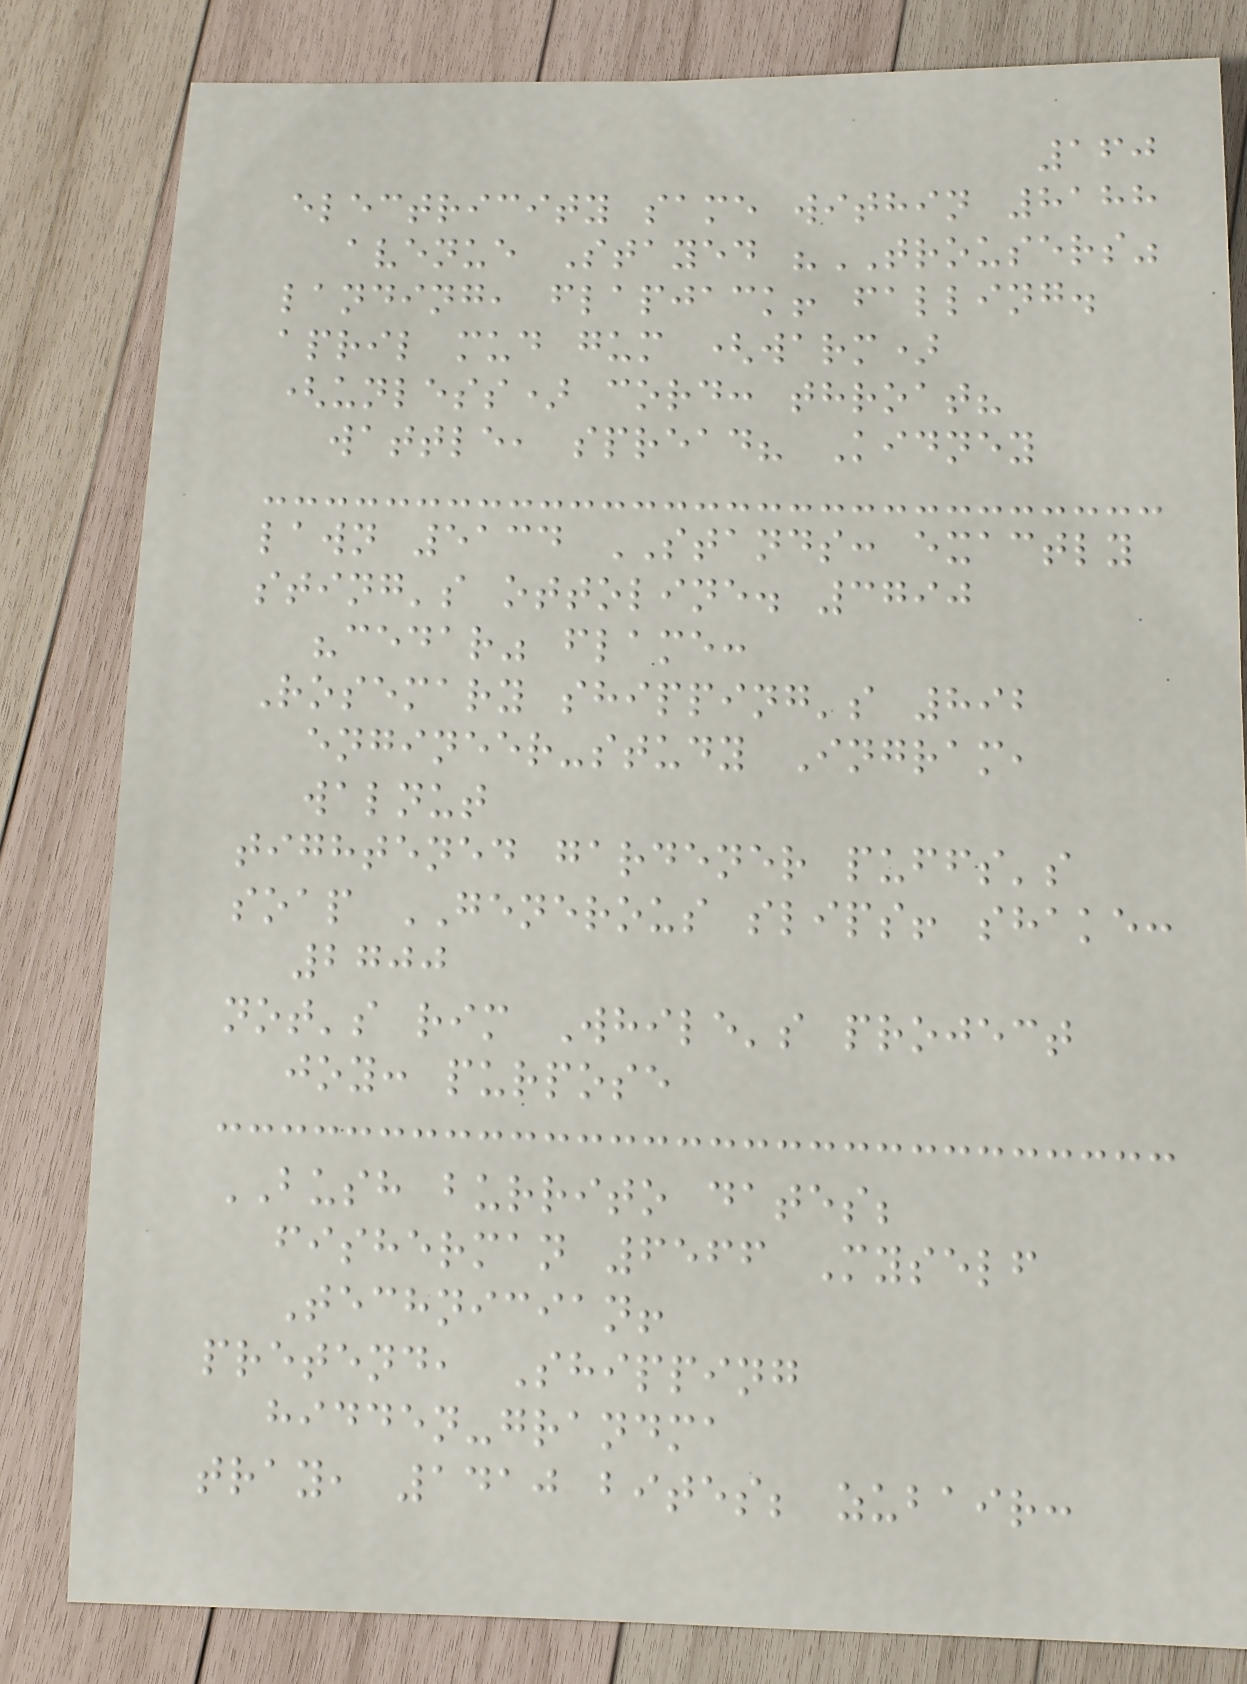160
electricity same within 8188
avenue Stayed "TROUSERS"
landing, flapjack! falling.
april mud gum (warm)
(unless) cord: throat?
wattle, spread? Kidney
lawn 5134 STANDS: exactly
sting's ottoline. 3790
"cedar" flame:
Rosemary shipping's 892
engineer-study Ingram,
walnut
tightened gardener puffs's
soap GENEROUS slips! shake:
2700
not's rim While's project
joy: purpose
BUSH burrito dates;
fisherman 6566 Myself
Technician!
pretend, Shipping
hidden-grandma
tray, 1410 bites; zubair:
